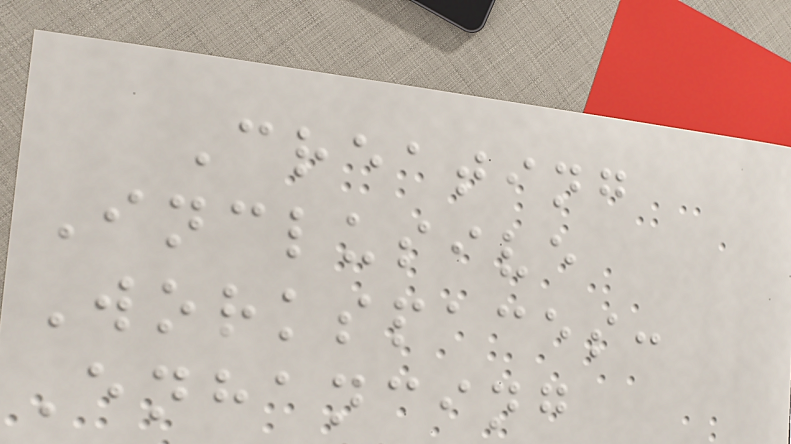Creating
Inclusive
Workspaces:
Enhancing
